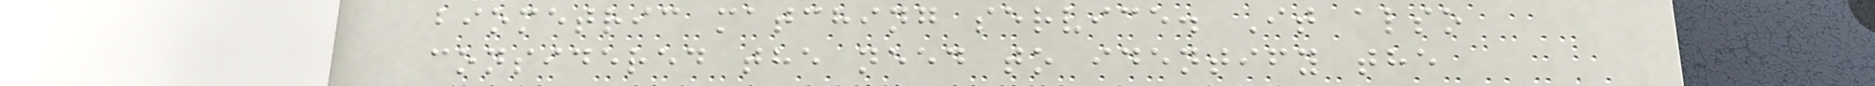biometric matching service. It also
considered the need to identify the
